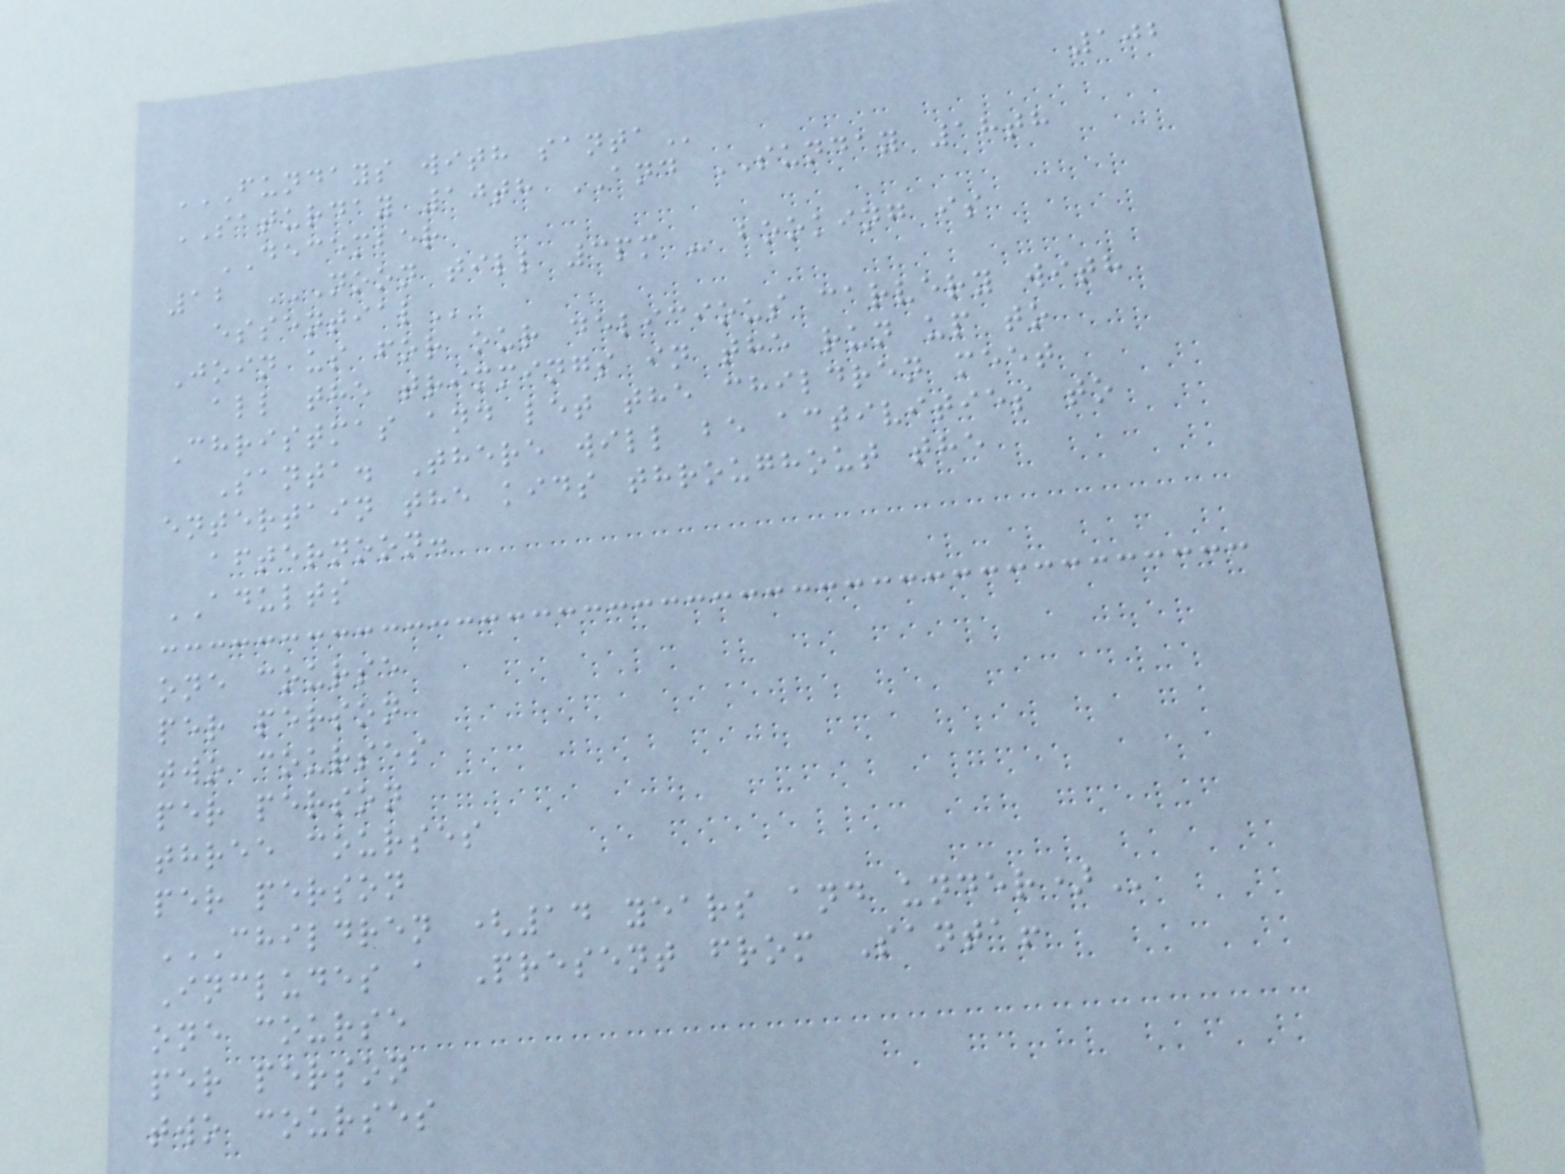102
FUNDAYS WITH SANTA
SATURDAY 10th AND SUNDAY 18th
DECEMBER
12 NOON TILL 3PM - BOOKING IS
ESSENTIAL
Join us for our delicious carvery with
all the trimmings in the run up to
Christmas and let the children meet
Santa. There will be activities to
entertain the kids throughout the
afternoon.
ADULTS
one course
per person
two courses
per person
three courses
per person
CHILDREN (14 YEARS AND UNDER)
Includes a Present from Santa!
one course
per person
two courses
